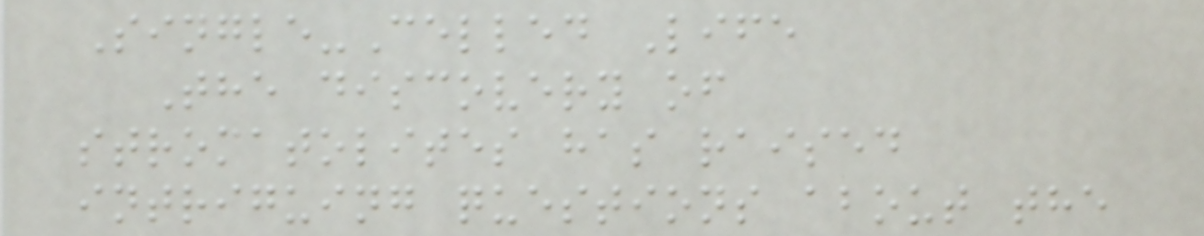Single-Celled Life
The discovery of
stromatolites has raised
intriguing questions about the
